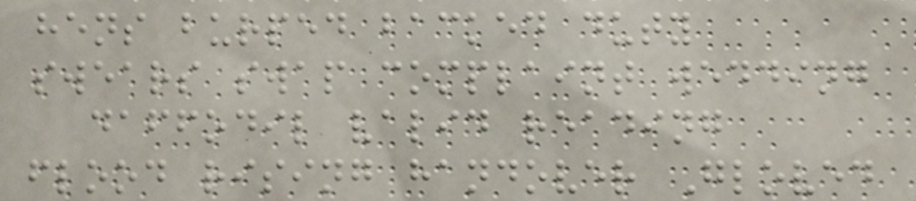hens burped backed duty
swears swap complaint wedding
daffodil valid reading
flood rising handover Gloved
